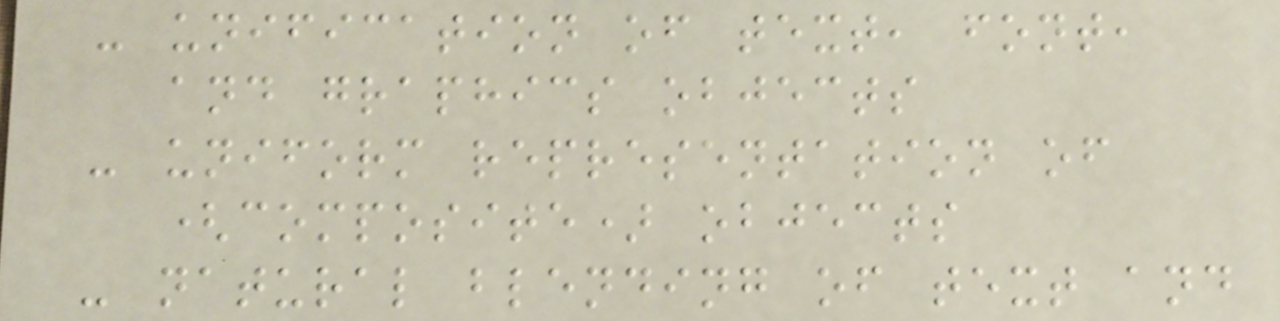- unification of text, font,
and graphics objects
- uniform representation of
(composite) objects
- natural blending of text and
